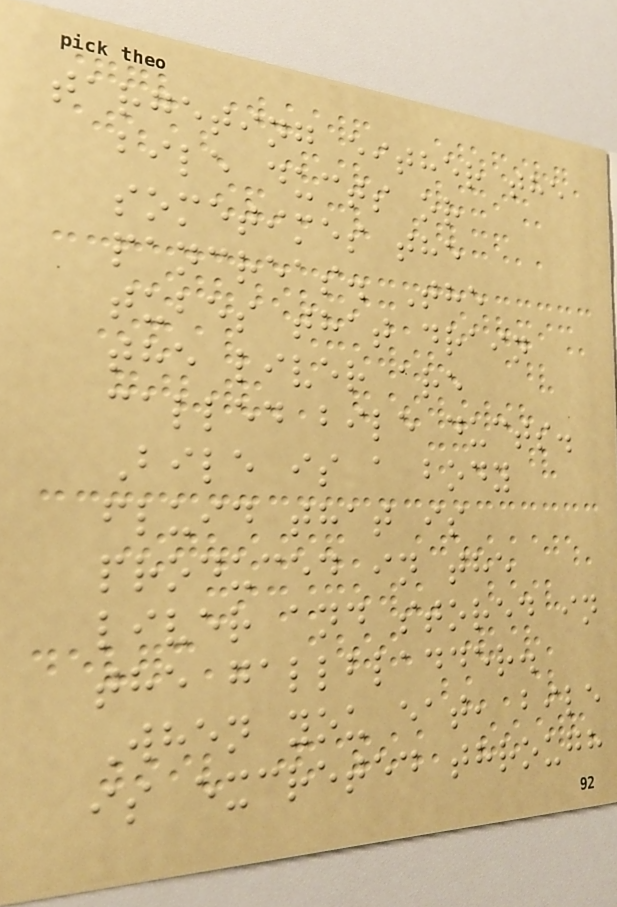targeting either the
bile ducts or
sometimes the
pancreas. The
tubes that drain
the liver are
called bile ducts.
Bile is a body
fluid that is
produced in the
liver and stored in
the gallbladder.
When you eat, bile
is excreted through
